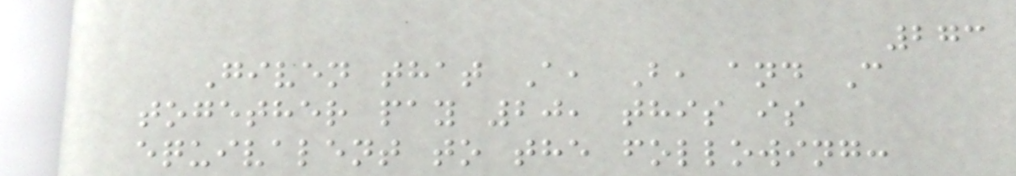273
Given that A, B, and C
together pay 20, this is
equivalent to the following:
